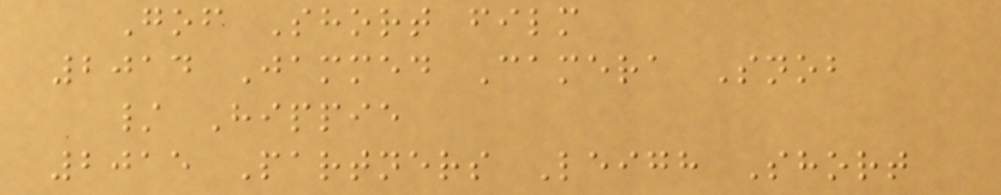Gof Short film
2014 Jammed Camera Snob
/ Hippie
2015 Partners Leigh Short
